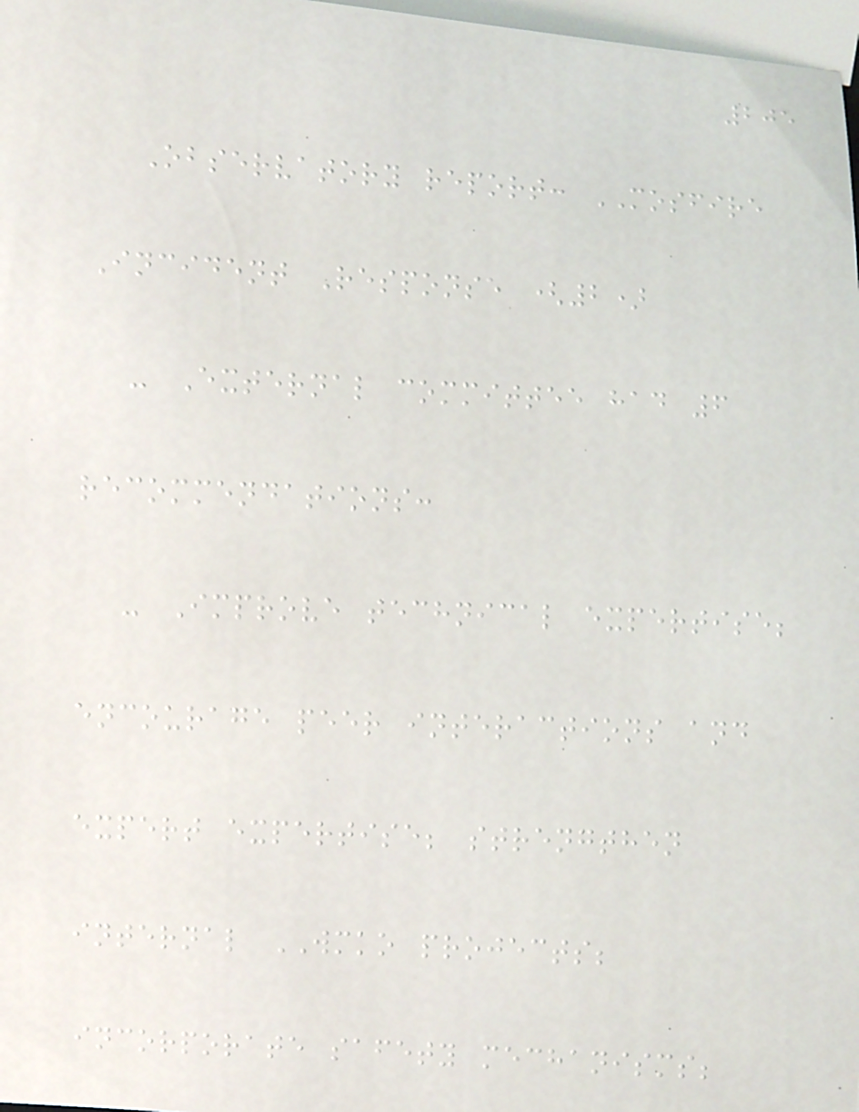205
Observatory report: MOSFIRE
Incident Response (2)
- External committee had 6
recommendations:
- Improve technical expertise;
encourage peer interactions and
expert expertise; strengthen
internal WMKO projects;
incorporate safety mechanisms;
